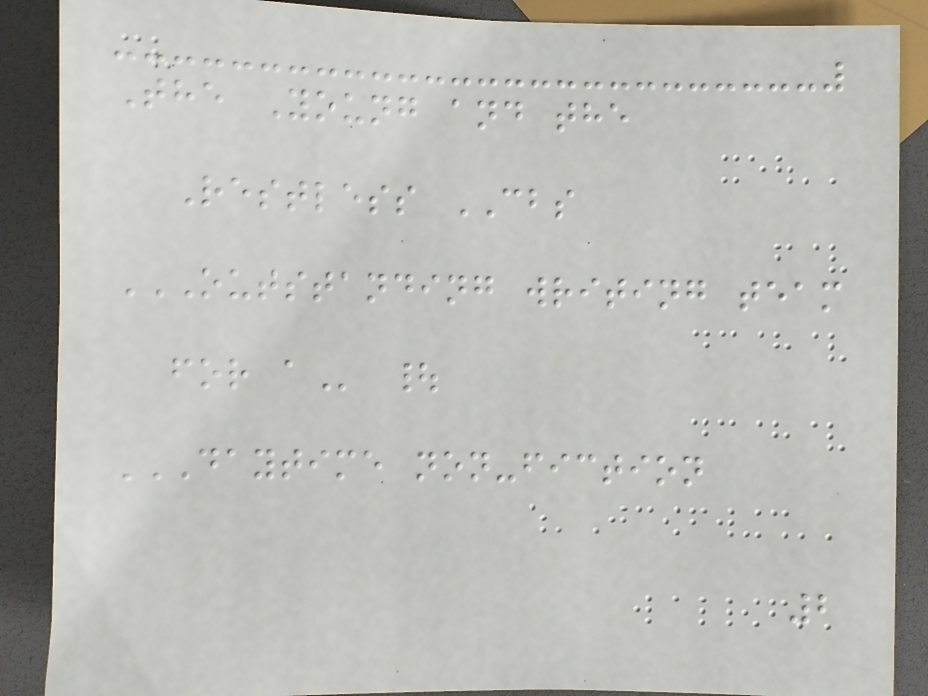The Young and the
Restless CBS
OUTSTANDING WRITING TEAM
FOR A |
DAYTIME NON-FICTION
2
